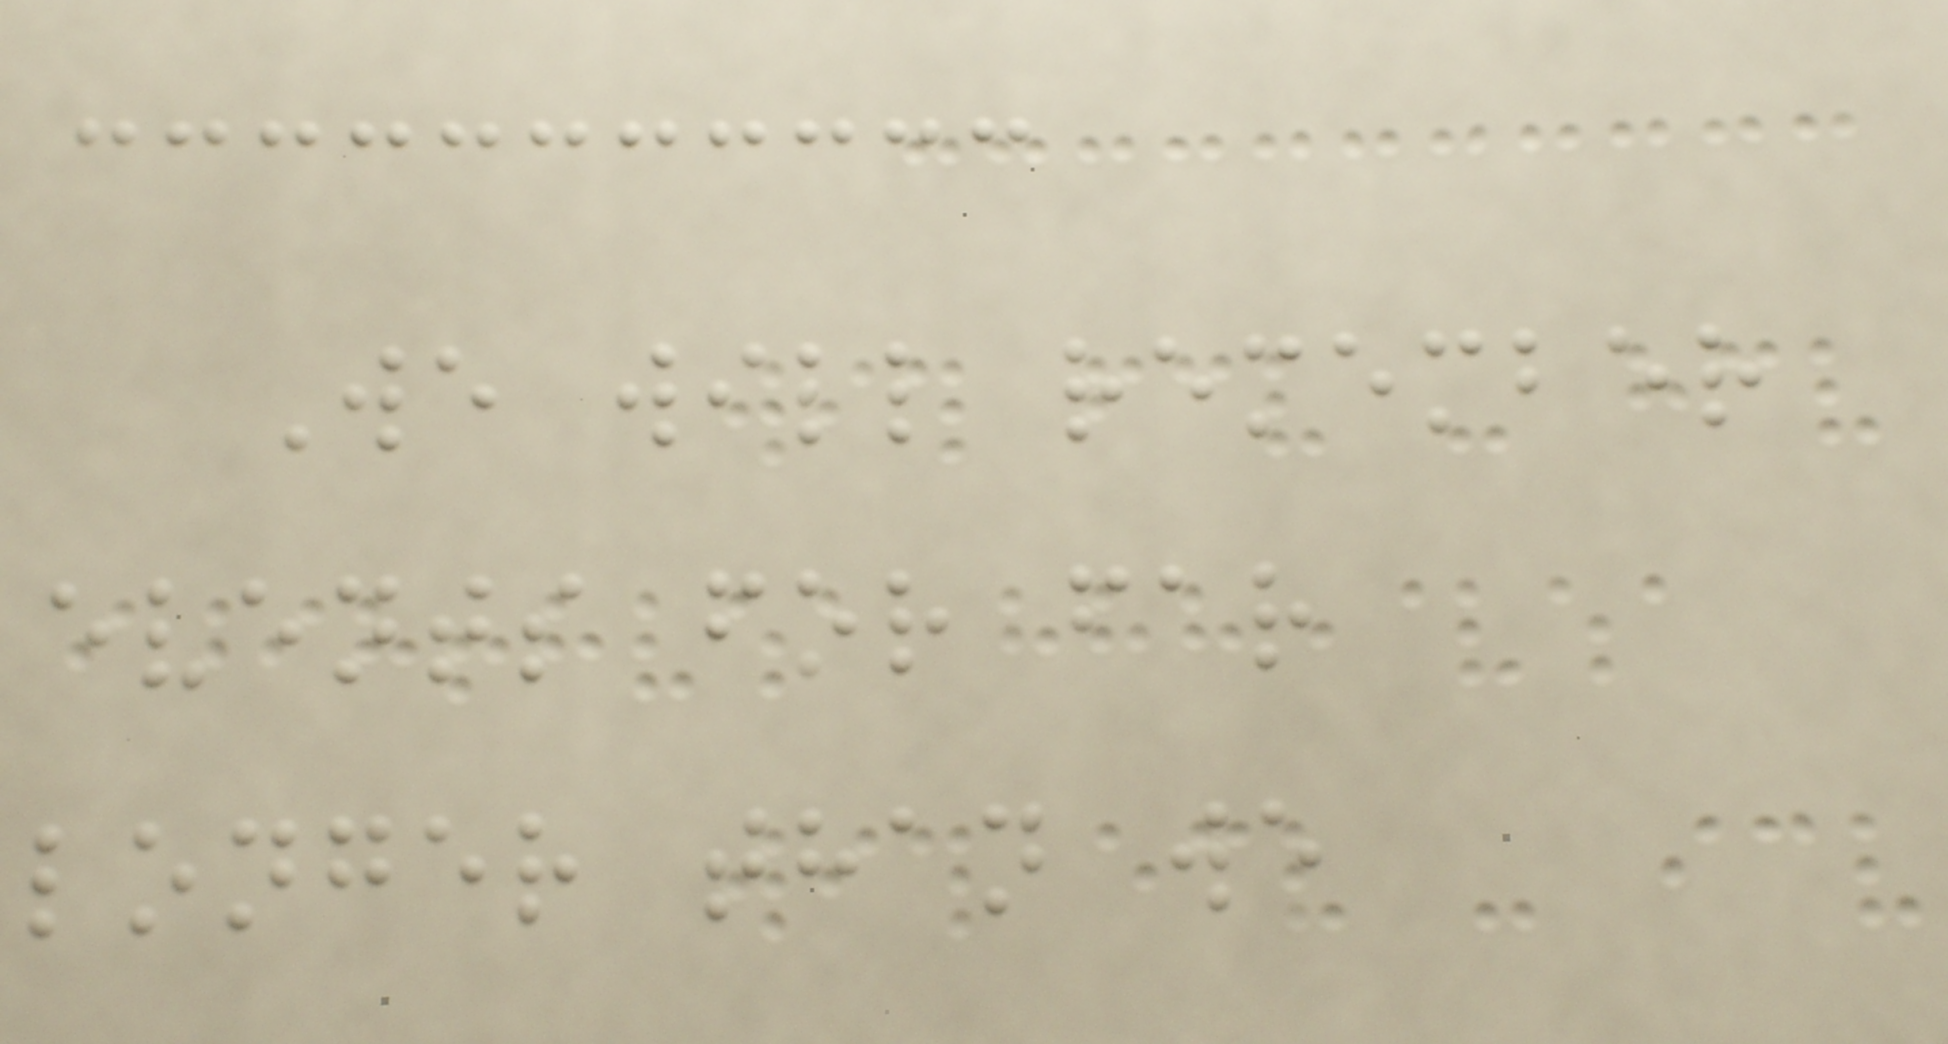We will remember
events for far
longer than we
